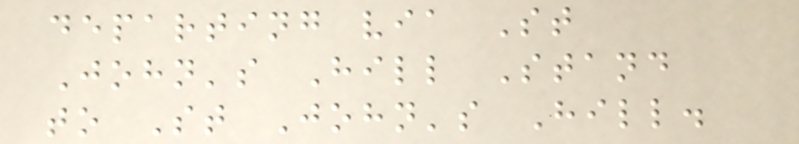departing via St
John's Hill Stand
to St John's Hill.
